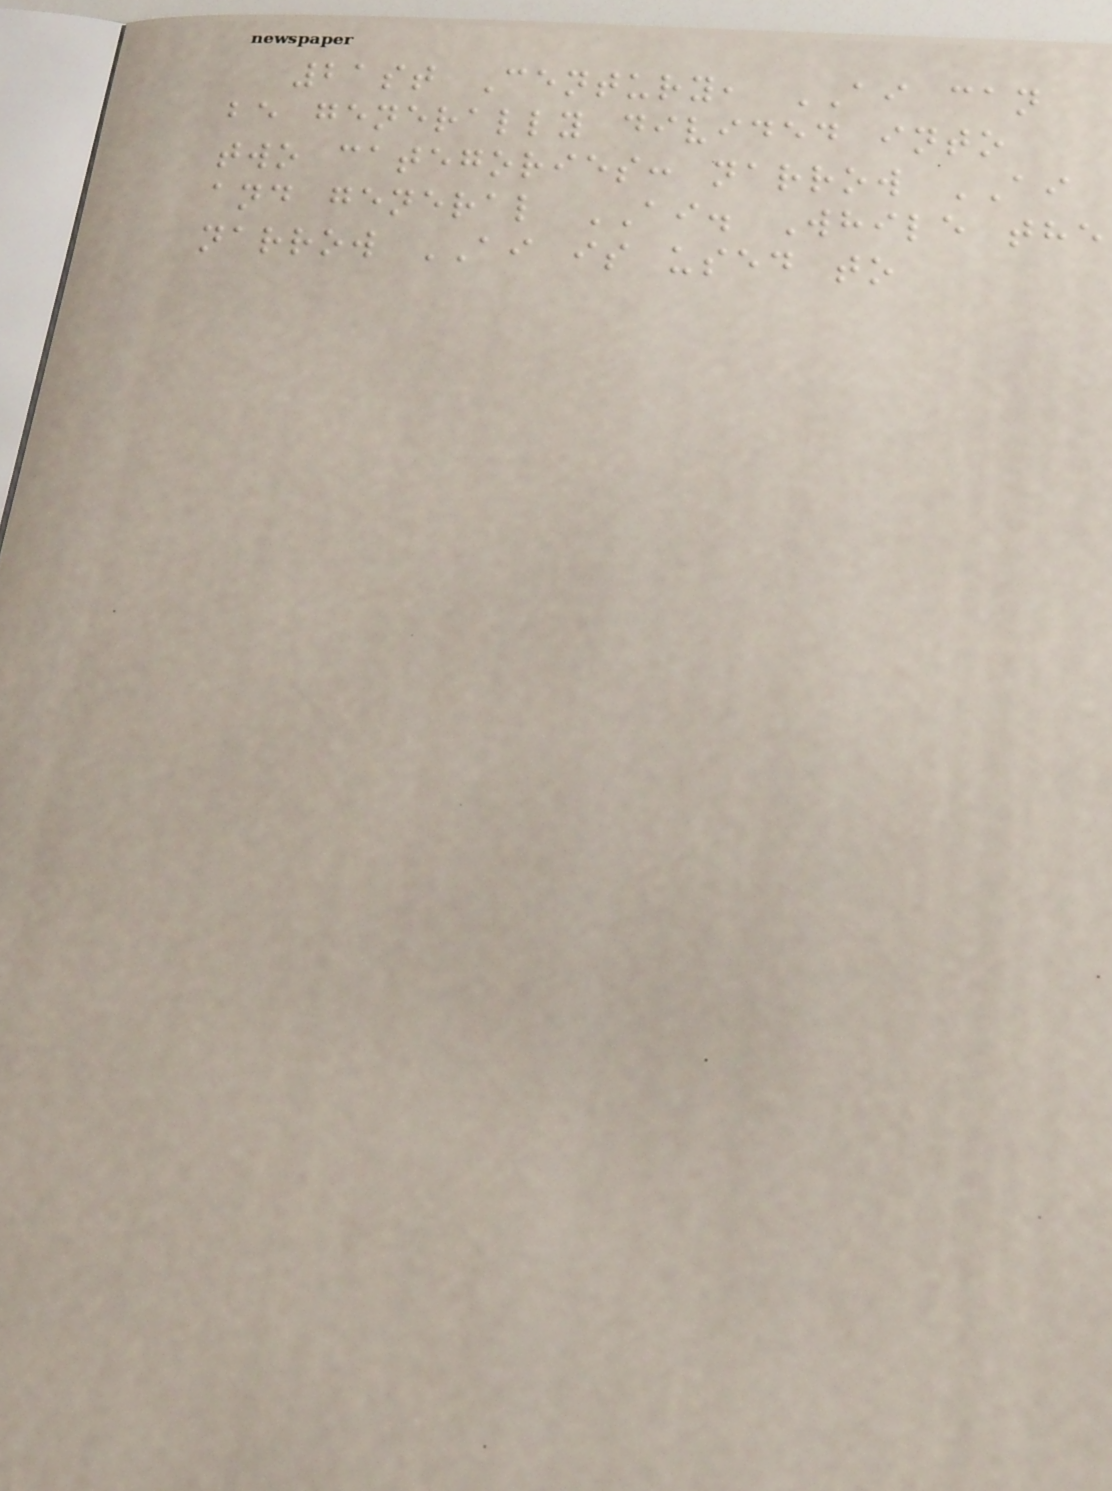21st Century, AI can
be generally divided into
two categories: narrow AI
and general AI. While the
narrow AI is used to
